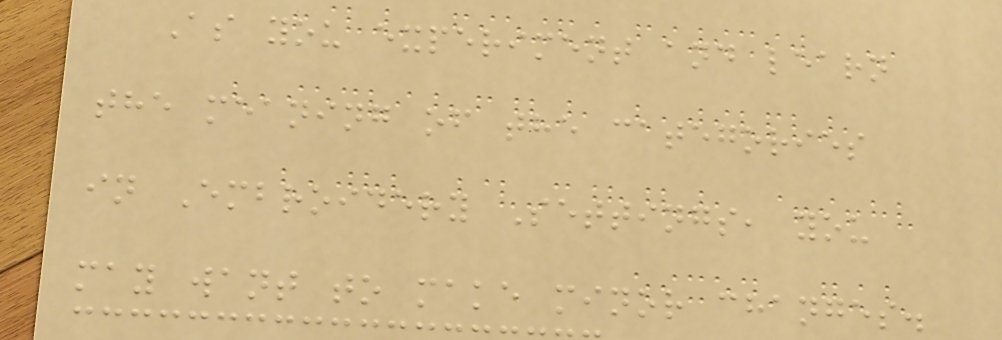As you experiment and learn
the meaning of the categories
in Embroidery Settings, you
may want to make minor changes.
